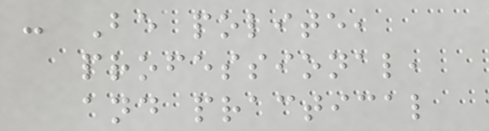- Be polite,
professional,
and practical
